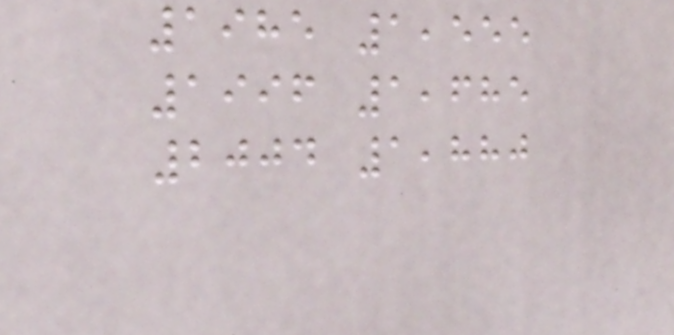1985 1,555
1996 1,685
2004 1,880
